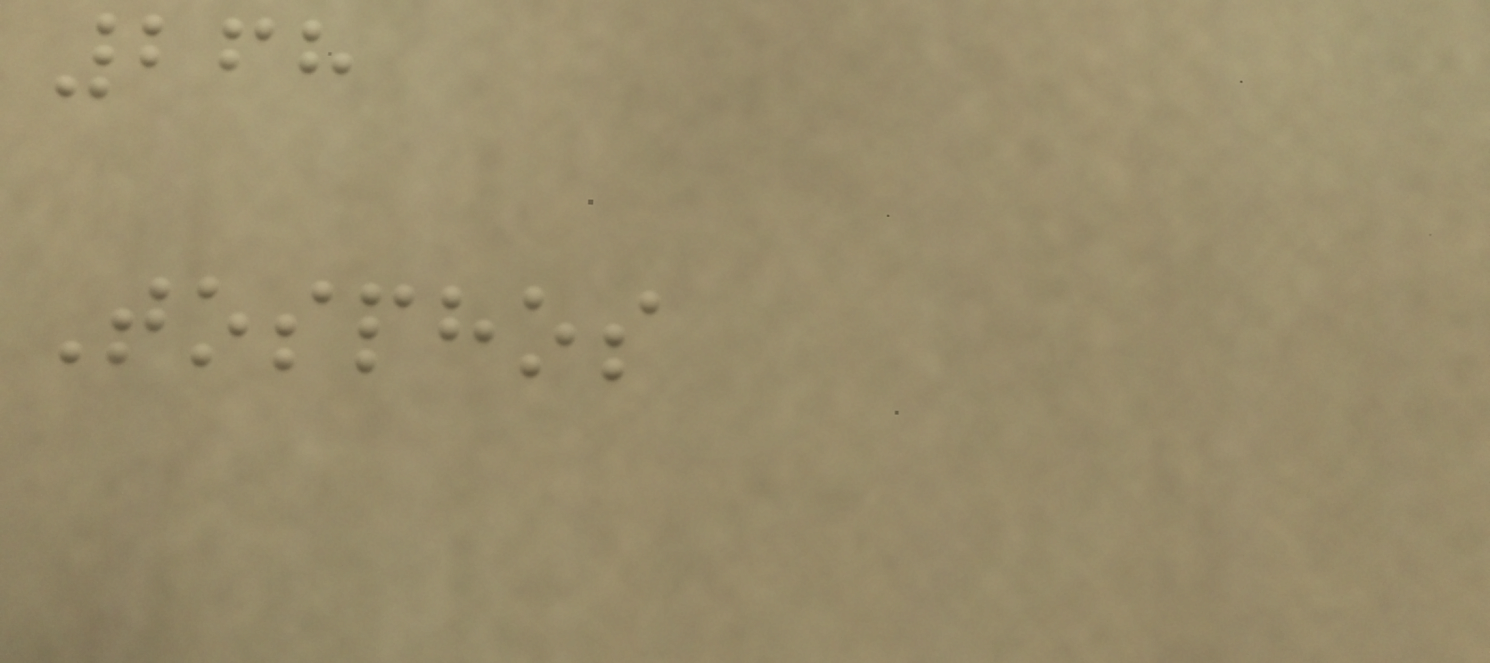268
Tosphos
